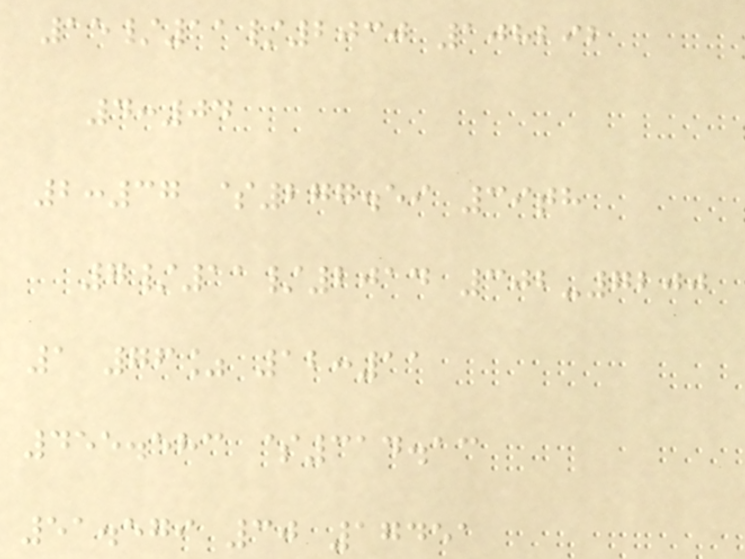15/11/2030 108292
4:04
2:37 $277.59 39th
7/11/2014 302-7200
1 76% 12:11
455.583 $314.13
51.579 30 17451
